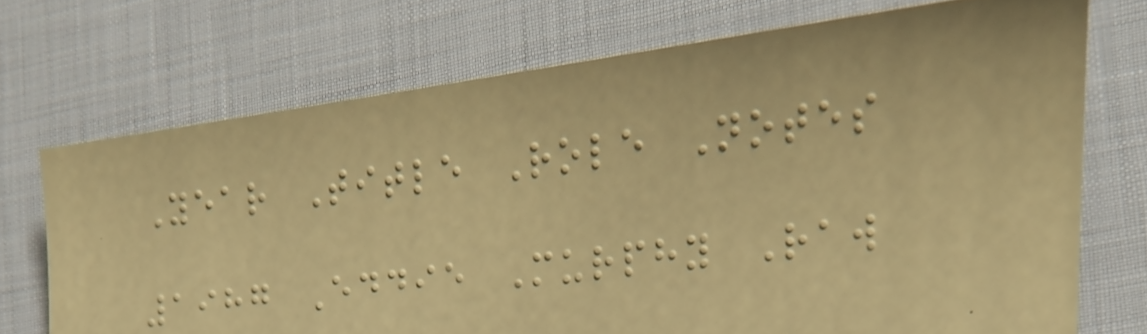Year Title Role Notes
1987 Eddie Murphy Raw
